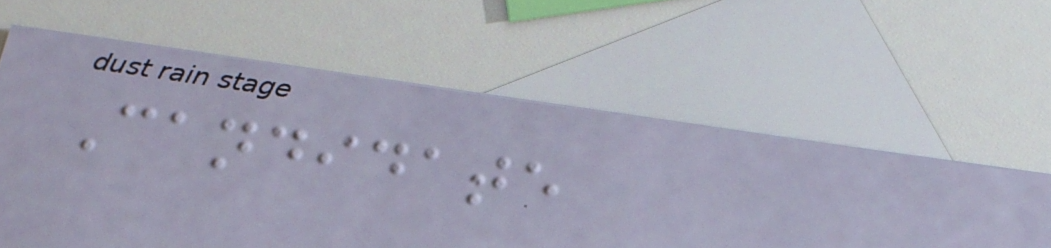Candidate
